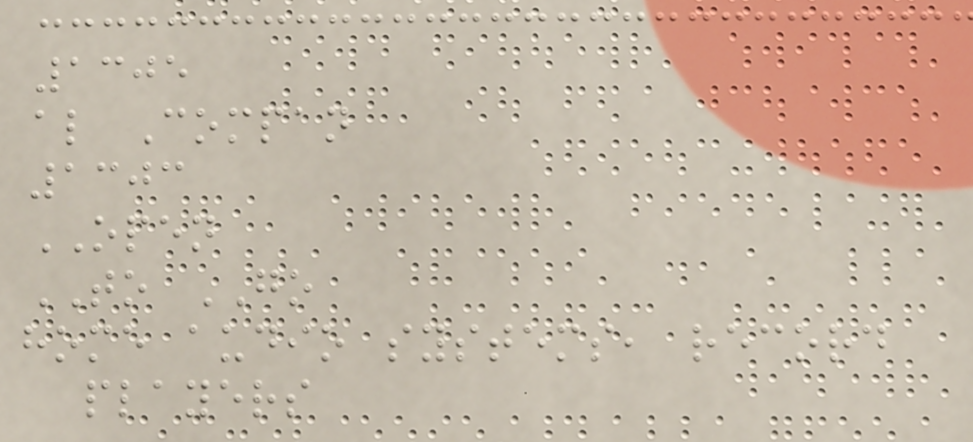1305
al Compan
1303
OPEN
TO GO
home audio systems, record
players
